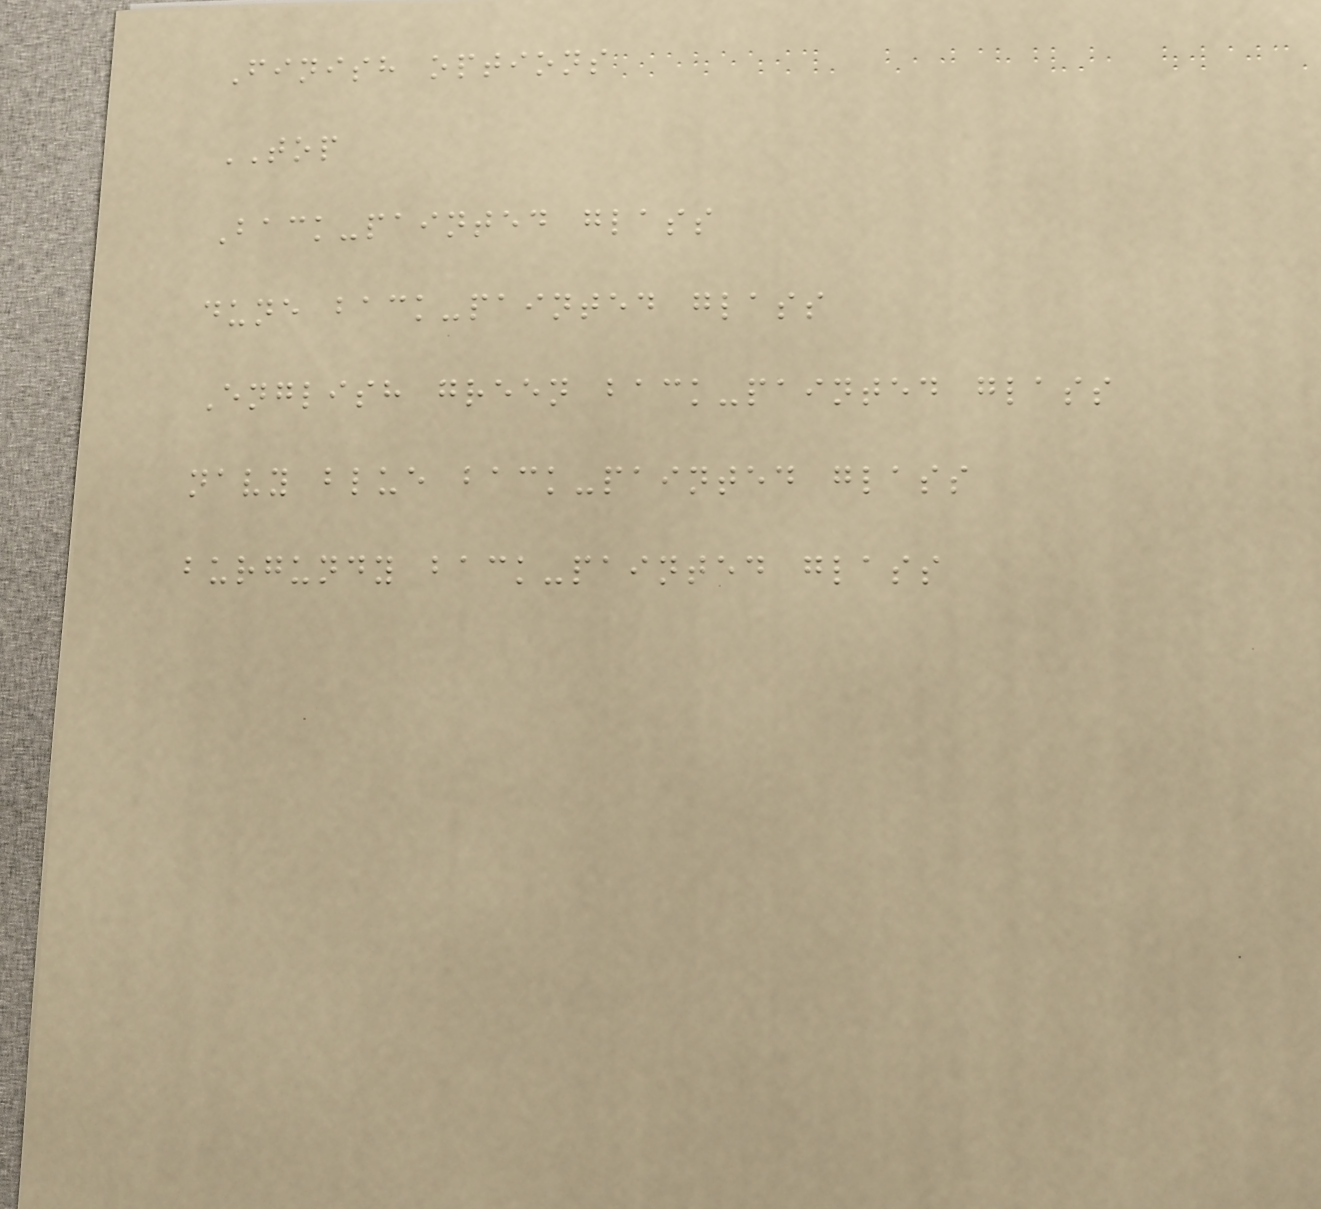Finish options
TOP
Back-painted glass
dune back-painted glass
English green back-painted glass
navy blue back-painted glass
burgundy back-painted glass
